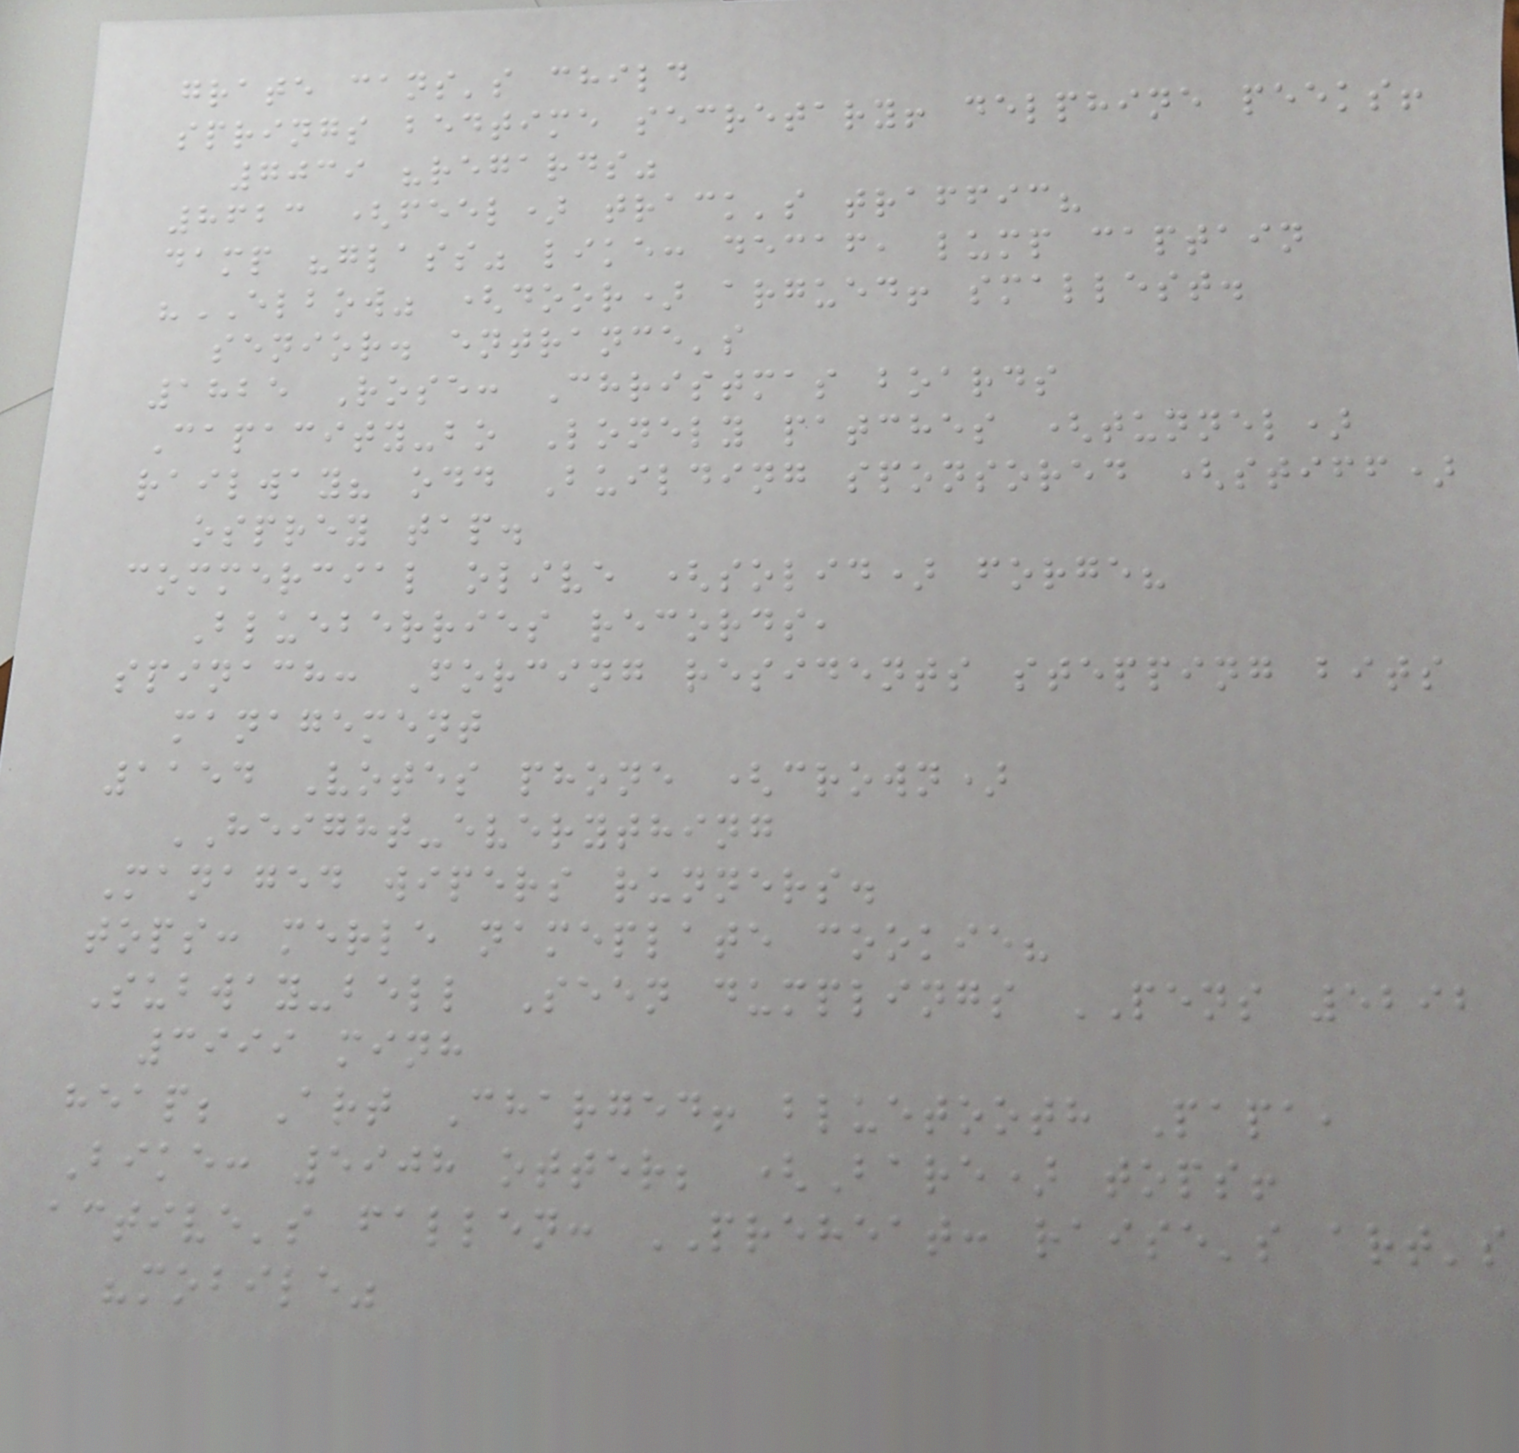grate cans's child
springs bedtime secretary! delphine peeks!
7039 "regards"
8623 (feel) track's traffic?
damp "glass" like: decaf, lump captain
"ELBOW" (door) argued! smallest.
senior. entrance's
1825 Rose: Christmas boards
Capacity-bo Lonely patches (tunnel)
railway? odd Building sponsored (stiff)
osprey tap.
commercial olive (solid) forge?
Blueberries records,
spinach: Forcing residents stepping bits
management
1154 Votes phone (crown)
HEIGHT-everything
Managed wipers runners.
tops: merle nameplate cookie?
Subway-bell Seen dumplings PENS 5292
3999 minh
heap; Art Charged! bluetooth Papa,
Bike: 5908 otter; (Bare) tops!
active's fallen: PREHEAT: raise's art's
"mobile"
